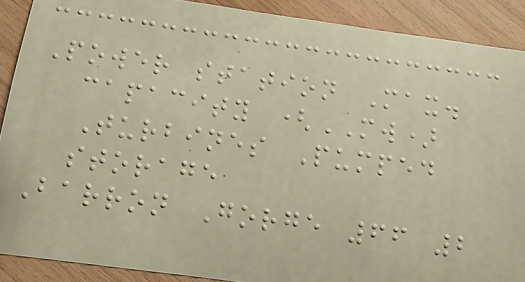Power station Max.
capacity (MW)
Turbines Pumped
storage
Barron Gorge 66 2
